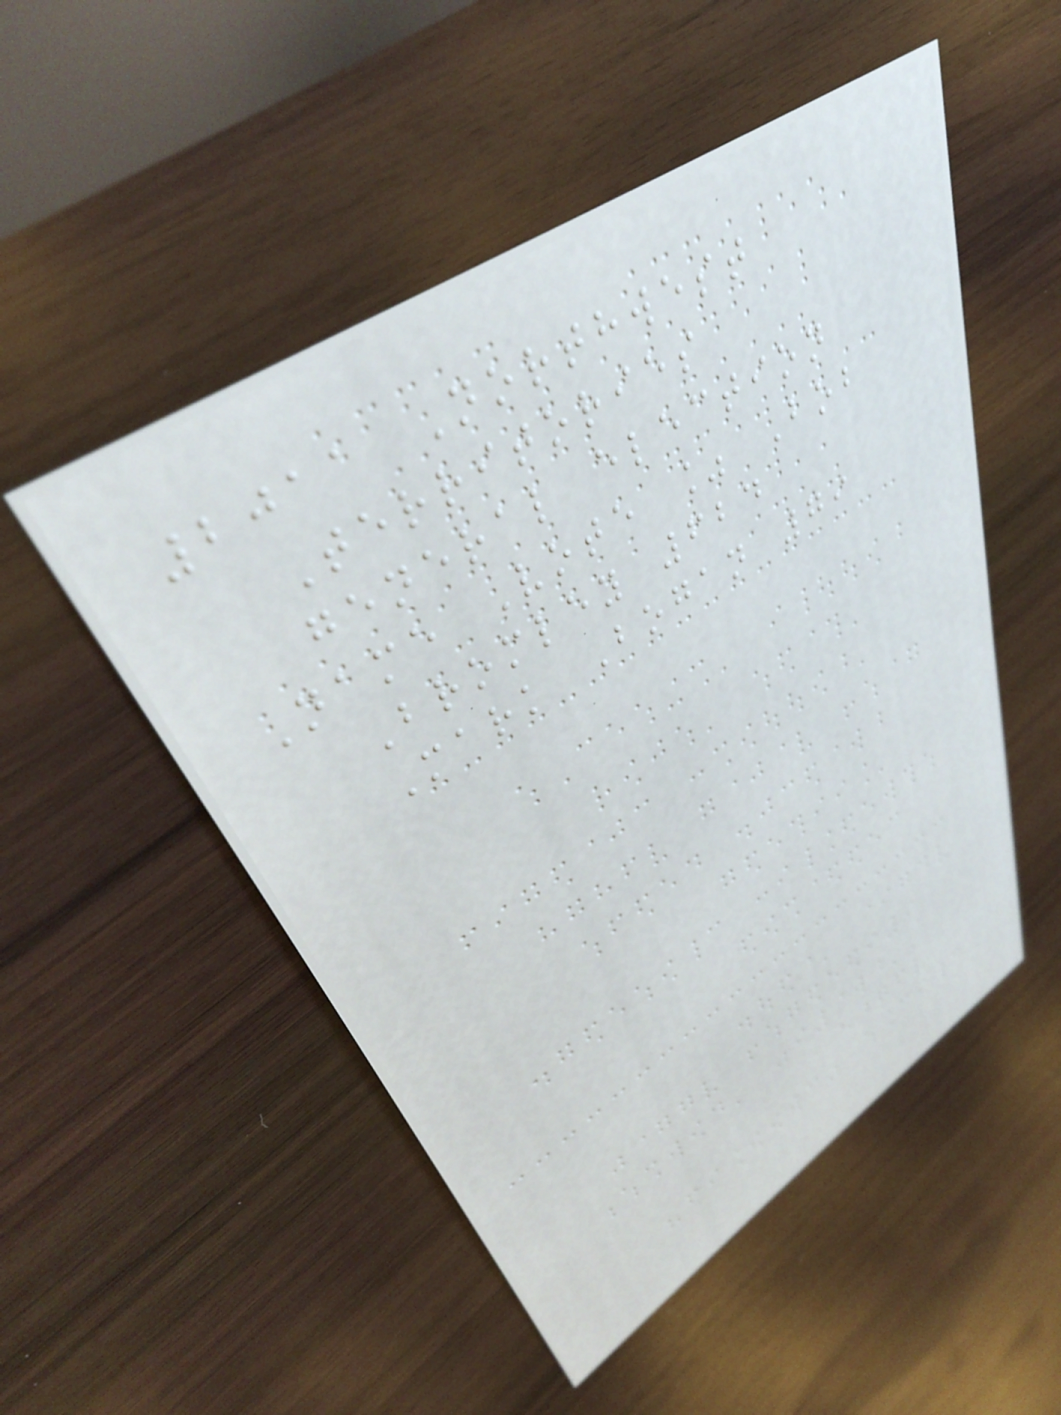2011 Northwest
Territories
general election
Name Vote % Bob
Bromley 624
Mark Bogan 79
